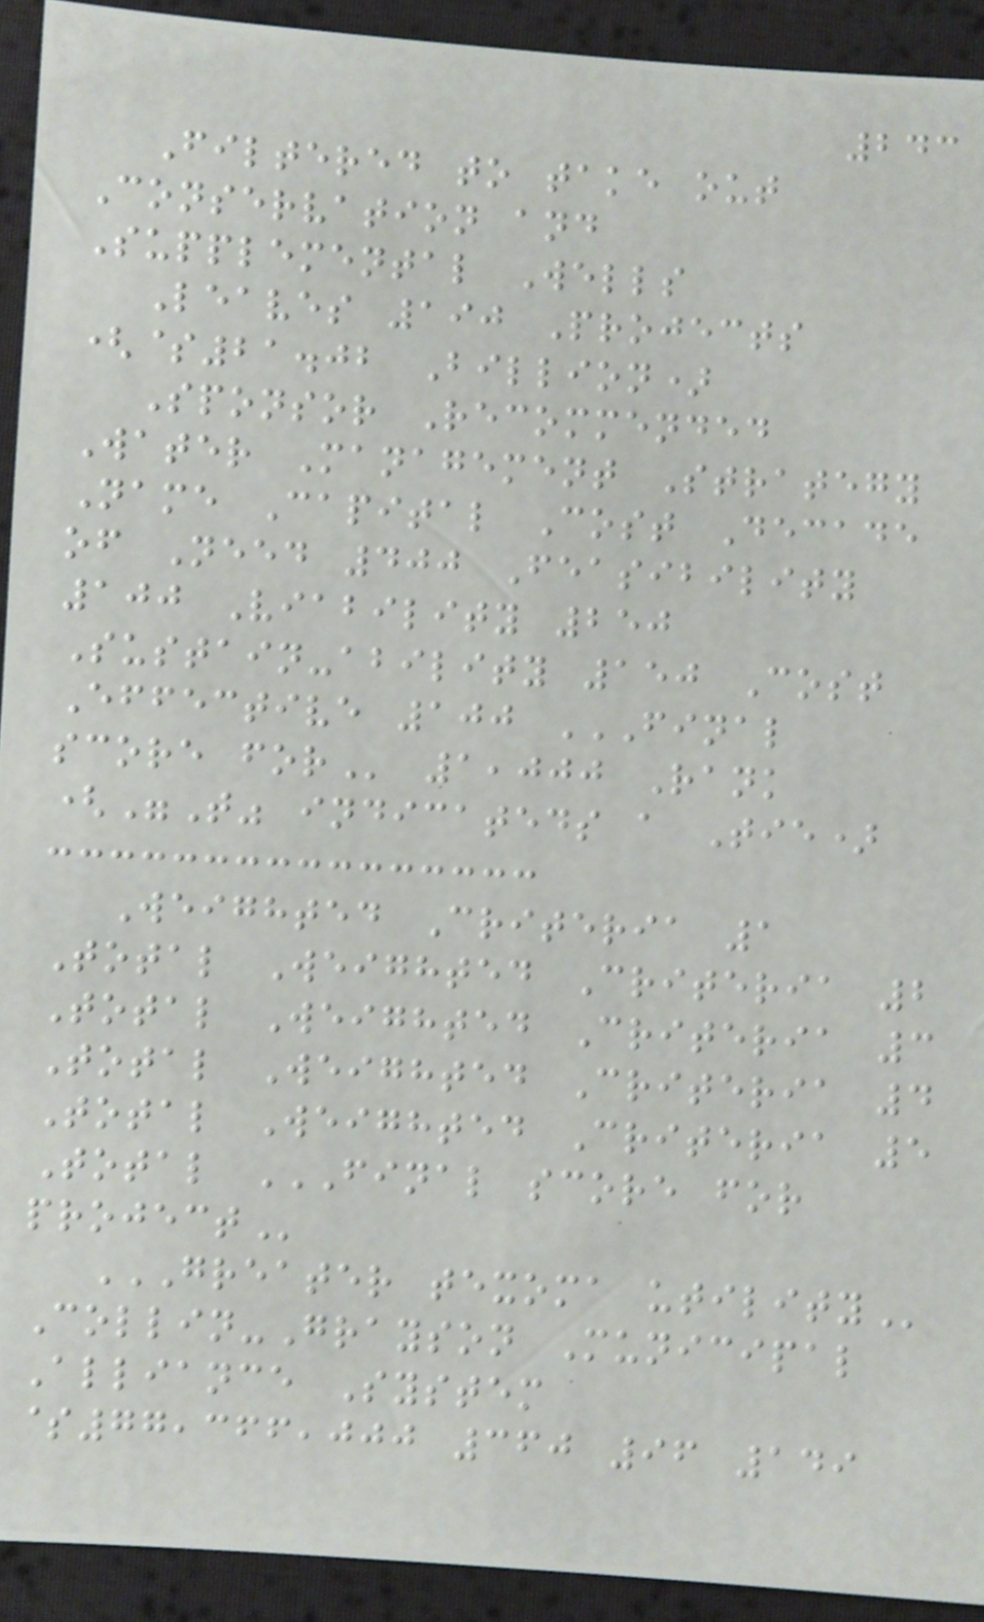243
Filtered to take out
Conservation and
Supplemental Wells
Leaves 190 Projects
($21.02 Billion)
Sponsor Recommended
Water Management Strategy
Name Capital Cost Decade
of Need 400 Feasibility
100 Viability 250
Sustain-ability 150 Cost
Effective 100 FINAL
SCORE FOR 1,000 Rank
("T" indicateds a Tie)
Weighted Criteria 1
Total Weighted Criteria 2
Total Weighted Criteria 3
Total Weighted Criteria 4
Total Weighted Criteria 5
Total FINAL SCORE FOR
PROJECT
GREATER TEXOMA UTILITY
Collin-Grayson Municipal
Alliance System
$77,366,000 360 96 149
